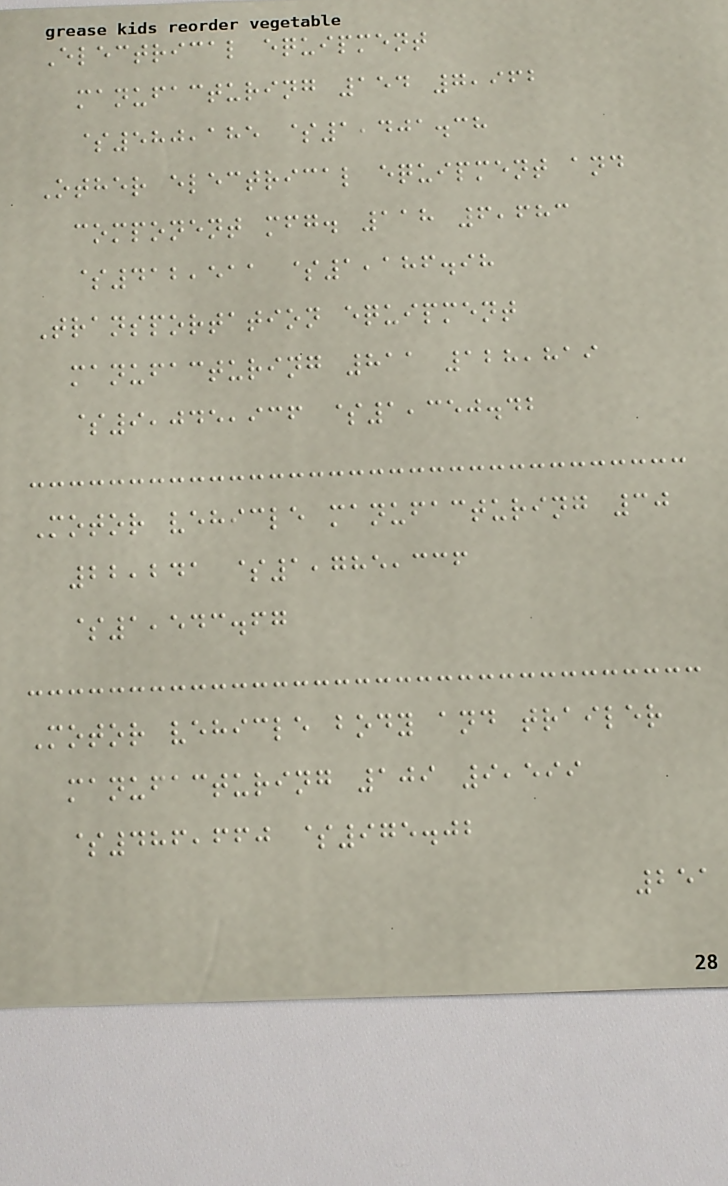Electrical equipment
manufacturing 154 7,962
$580,185 $1,401.38
Other electrical equipment and
component mfg. 118 6,683
$412,511 $1,186.98
Transportation equipment
manufacturing 811 128,819
$9,045,936 $1,350.42
Motor vehicle manufacturing 30
22,241 $1,785,336
$1,543.67
Motor vehicle body and trailer
manufacturing 109 9,599
$486,660 $975.02
251
